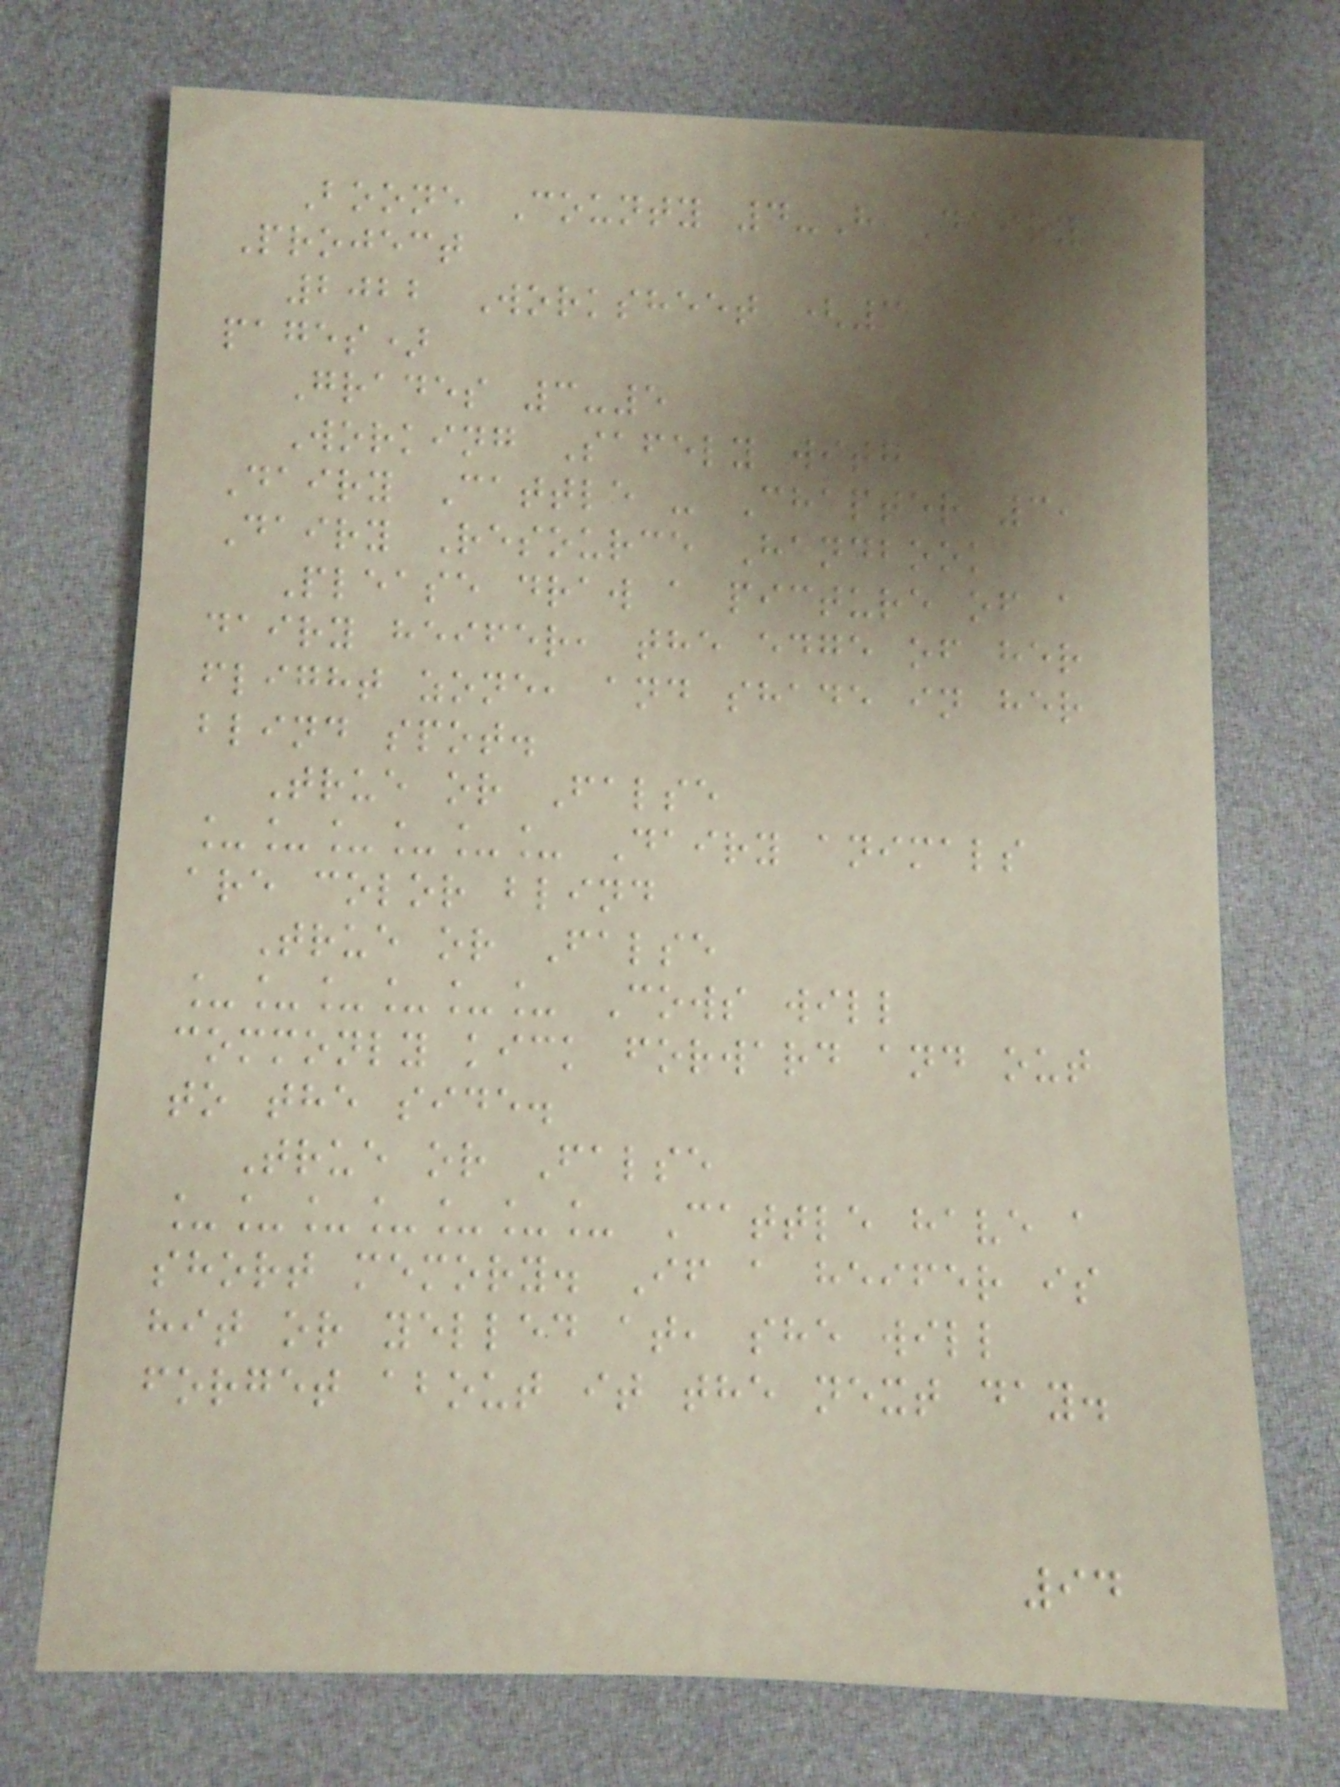Boone County 4-H Dairy
Project
2022 Worksheet (3
pages)
Grades 3-5
Working Safely with
Dairy Cattle - Chapter 3,
Dairy Resource Handbook
Please draw a picture of a
dairy heifer, the edge of her
flight zone, and shade in her
blind spot.
True or False
______ Dairy animals
are color blind
True or False
______ Cows will
commonly kick forward and out
to the side.
True or False
_______ Cattle have a
short memory. If a heifer is
hit or yelled at, she will
forget about it the next day.
94
